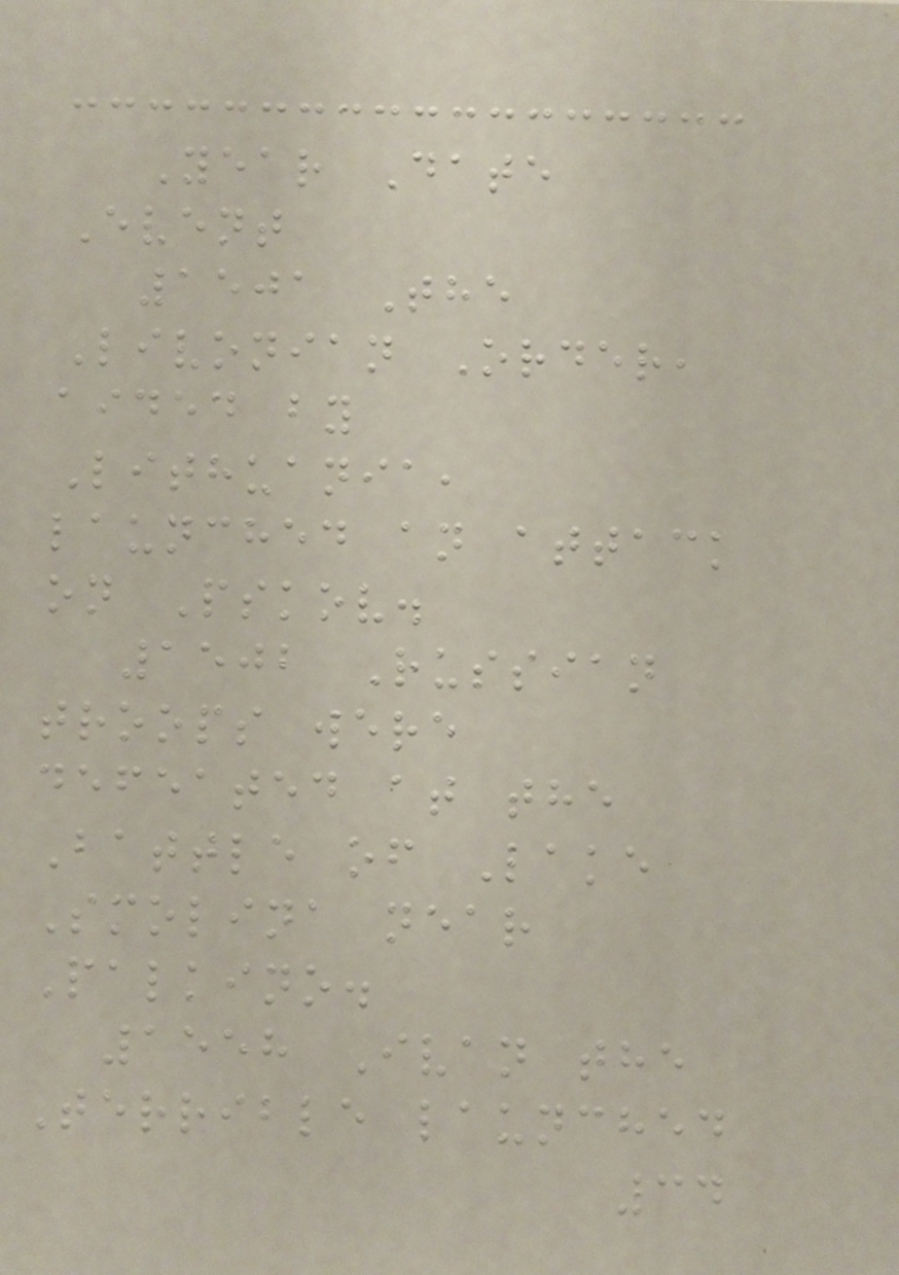Year Date
Event
1501 The
Livonian Order,
aided by
Lithuania,
launched an attack
on Pskov.
1502 Russian
troops were
defeated at the
Battle of Lake
Smolina near
Palkino.
1558 Ivan the
Terrible launched
34
